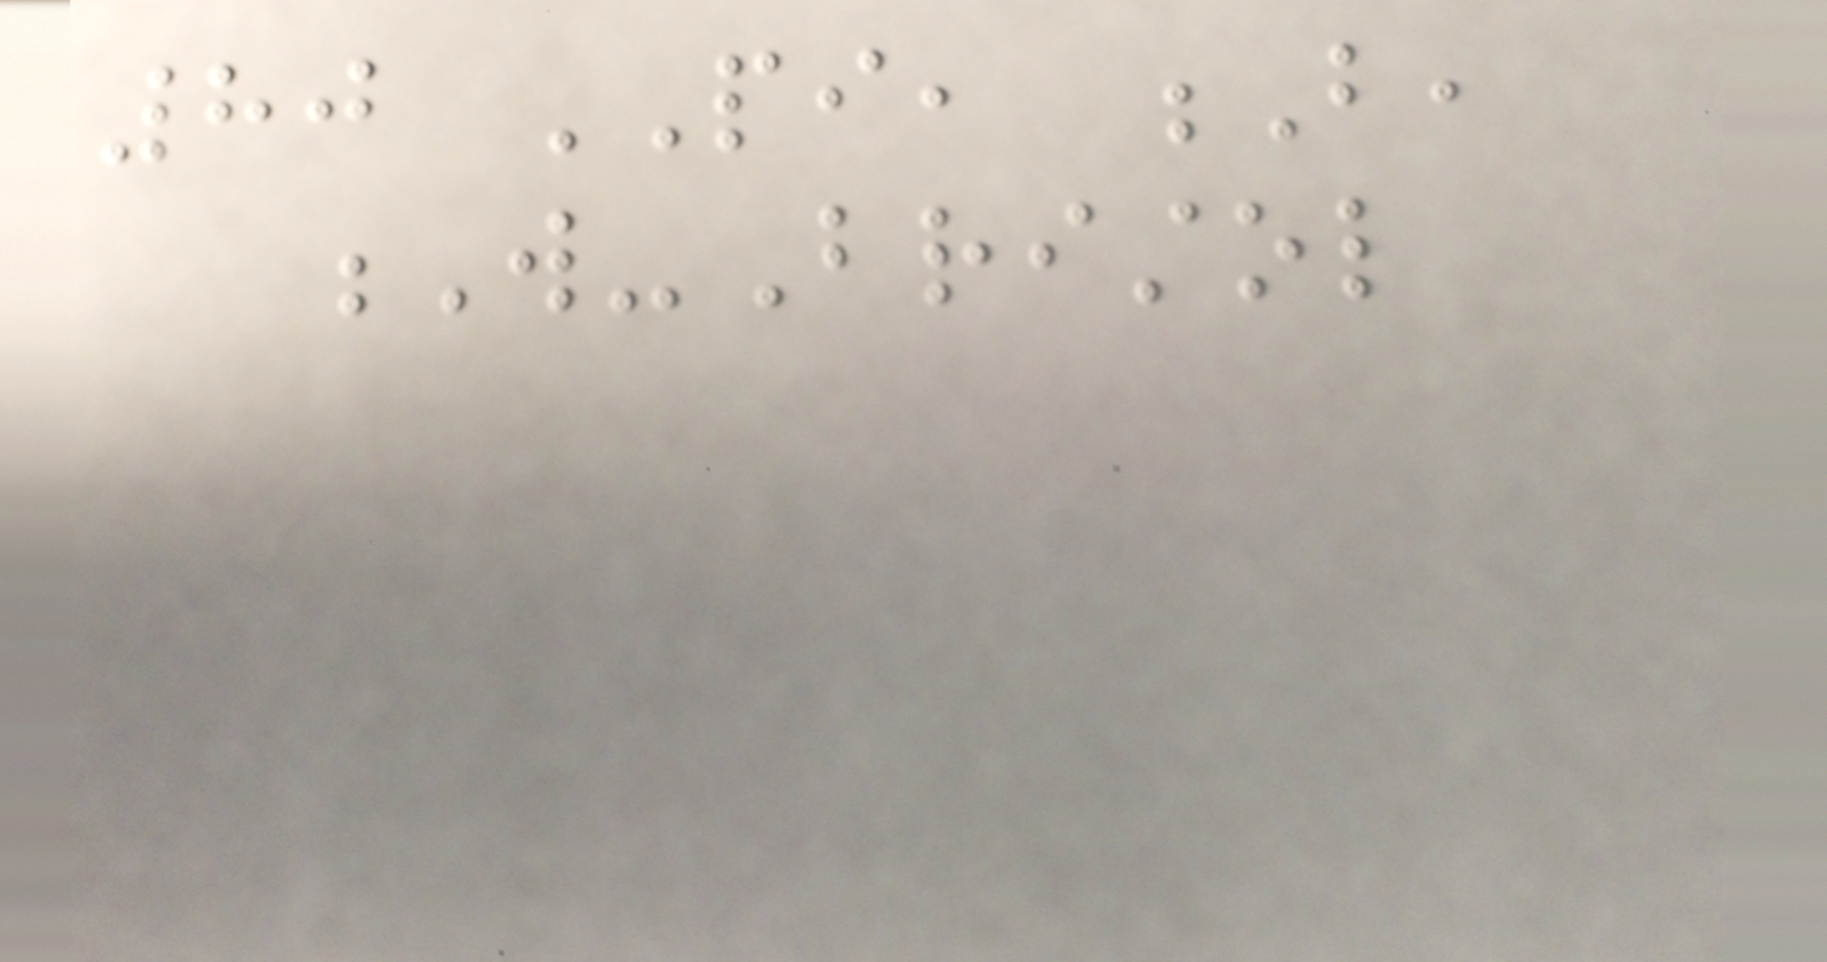80 PI, B,
W-Bristol
